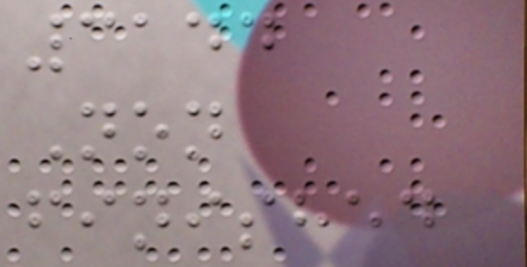3144
Non
finished
